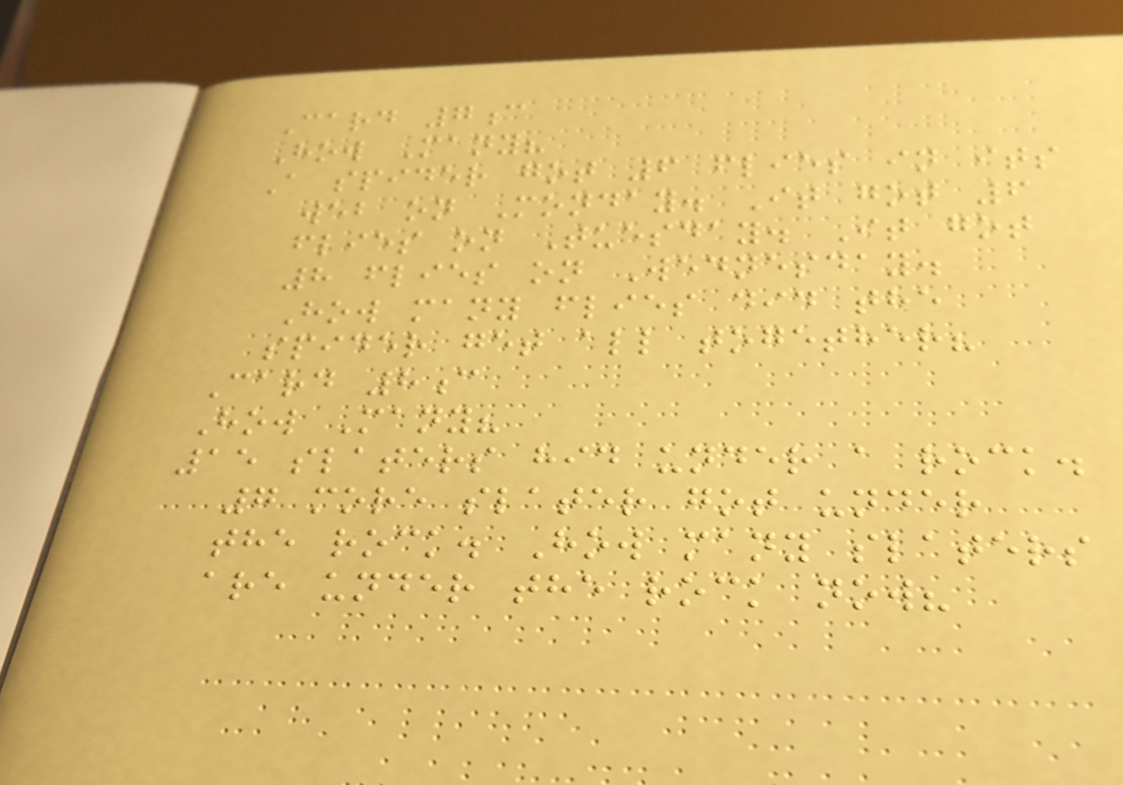Card 7c
How Many?
A spider got 6 flies in its
web on Monday. It got 6
flies on Tuesday. It got
8 flies on Wednesday.
How many flies did the
spider get all together?
Card 8c
How Many?
15 slaters hid under a rock.
7 more slater got under
the rock. How many slaters
are under the rock now?
